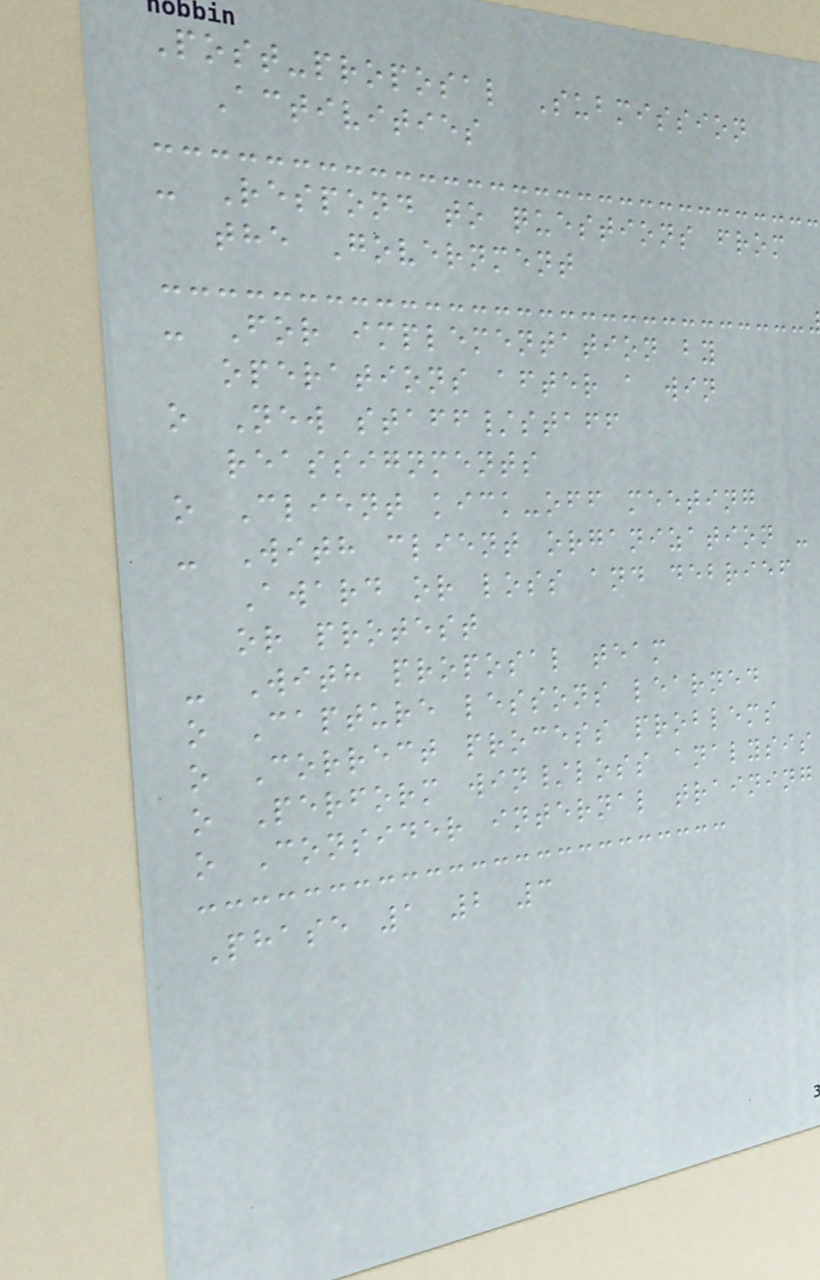Post-proposal Submission
Activities
- Respond to questions from
the Government
- For implementation by
operations after a win
o New staff/staff
reassignments
o Client kick-off meeting
- With client organization -
Award or loss and debrief
or protest
- With proposal team
o Capture lessons learned
o Correct process problems
o Perform win/loss analysis
o Consider internal training
Phase 1 2 3
